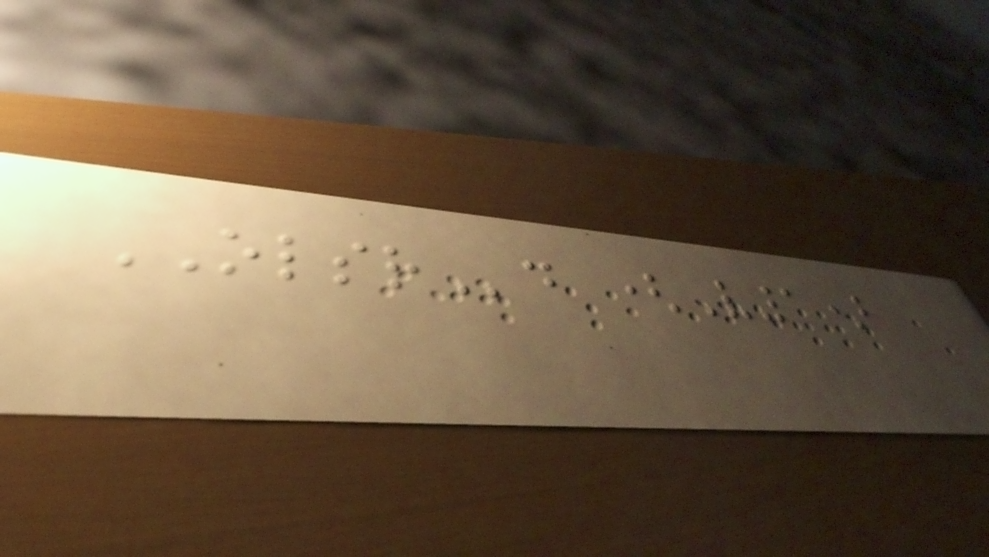OLSRd (V1)
